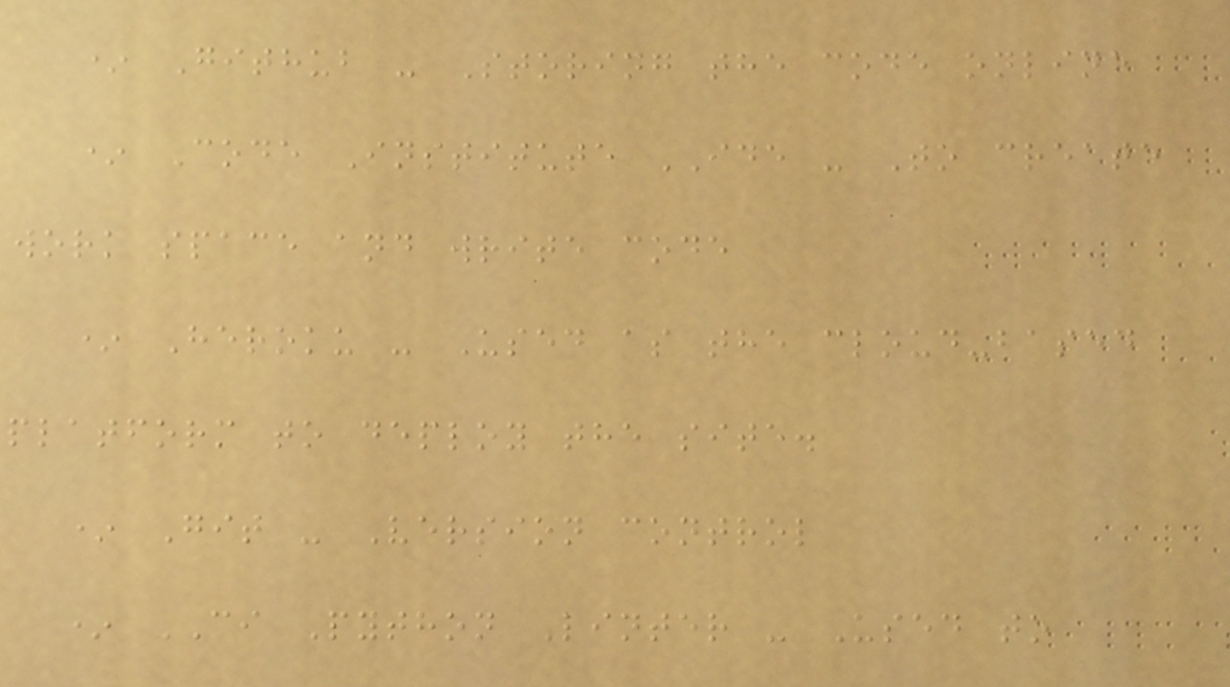* Github - Storing the code online
* Code Institute IDE - To create
work space and write code
* Heroku - Used as the cloud-based
platform to deploy the site.
* Git - Version control
* CI Python Linter - Used to
